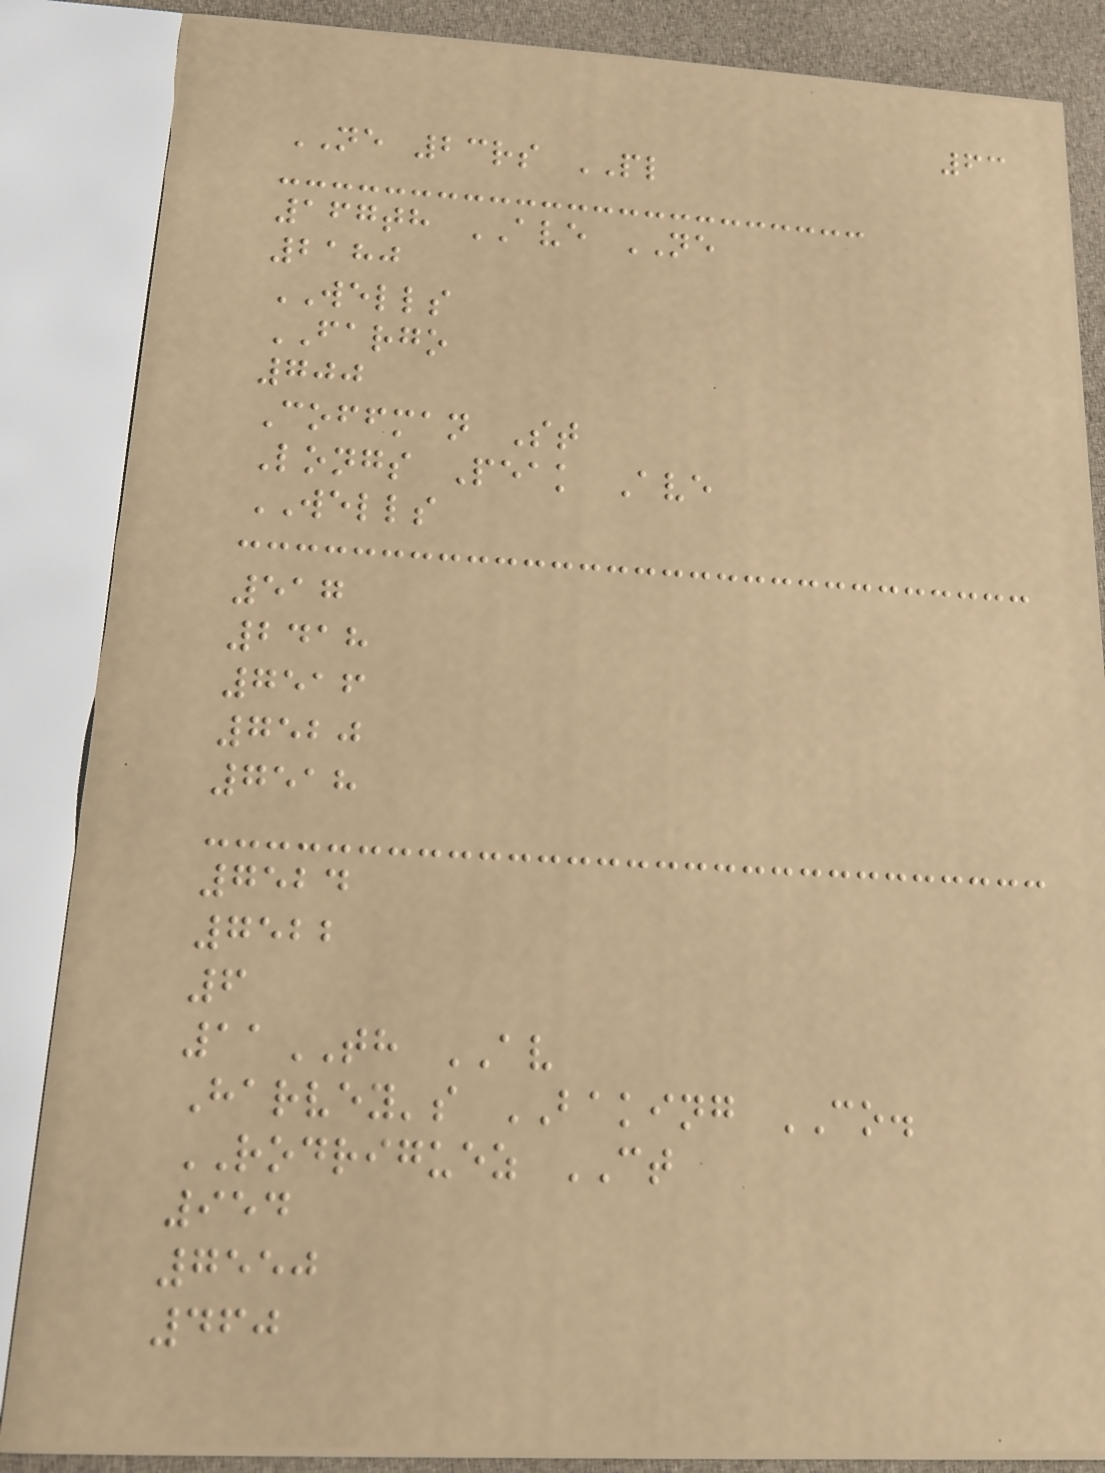63
NE 23rs PL
167th AVE NE
2180
WELLS
FARGO
700
Coffman St
Longs Peak Ave
WELLS
517
2418
7516
7520
7518
7524
7522
6
11TH AV
Harvey's BAKING CO.
RODRIGUEZ CT
954
7550
460
